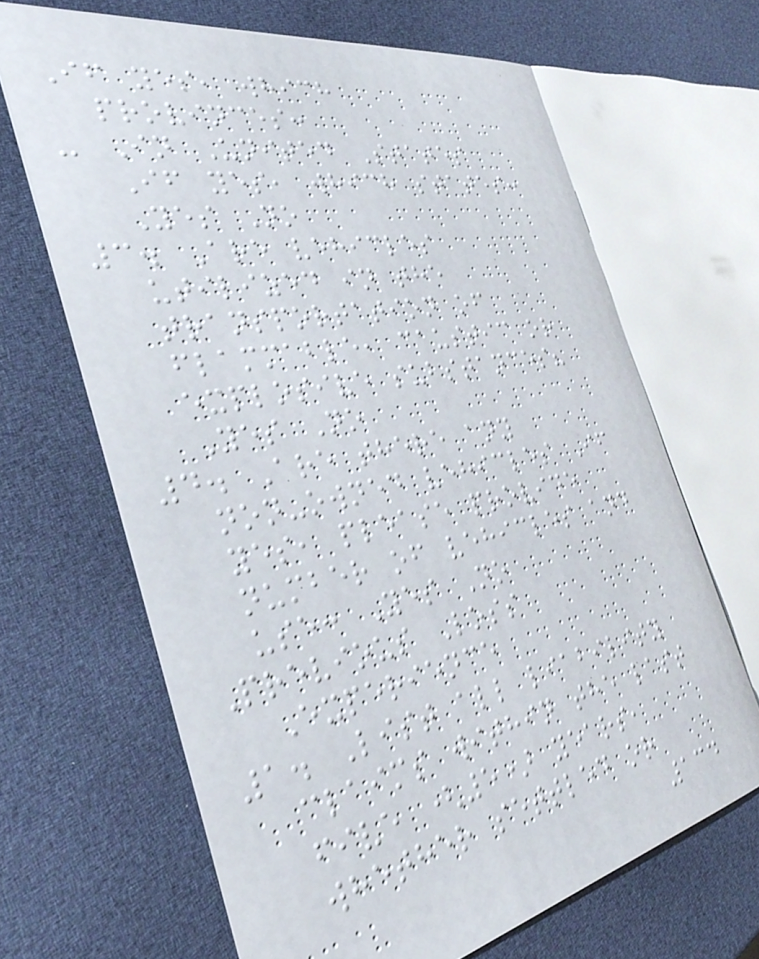If yes, which
provinces:
- In United States
If yes, which states:
Yes No
3. Are vehicles
utilized in the
transportation of
flammable, caustic or
explosive substances?
Yes No
4. Are there any
non-owned vehicles If
yes, please provide
number of vehicles and
use: Yes No
Previous Loss
Experience
1. List all liability
claims within the last
five (5) years,
whether settled or
134
